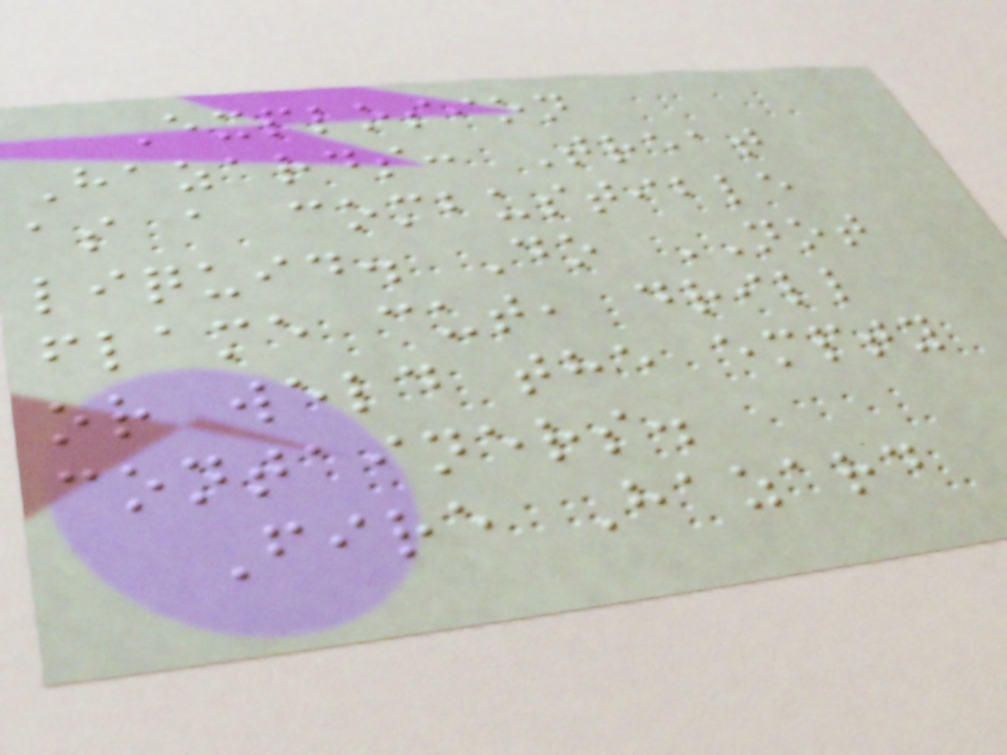Explosion
Hazards: Treat
as a combustible
liquid. Do NOT
flame cut, drill
or weld the empty
containers.
Fire Hazard
